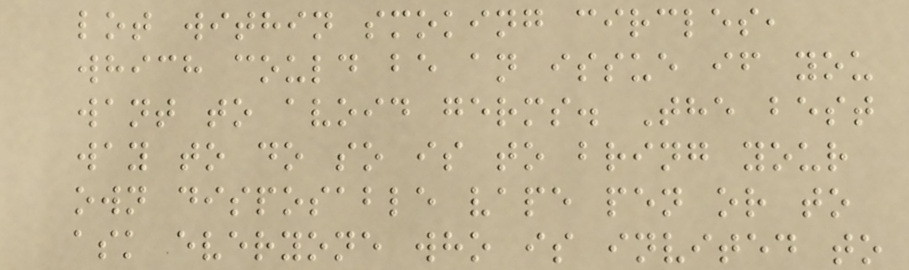lot within smoking circles,
which could be an issue if you
want to avoid germs. The best
way to do so is to bring your
own disposable vape pen or to
ask everyone who is invited to
